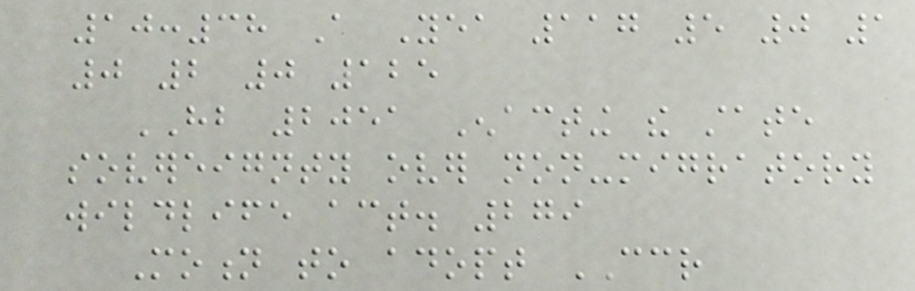10:38 A Yea 117 5 0 1
0 2 0 125
HB 2051 Enacting the state
sovereignty over non-migratory
wildlife act. 279
Motion to adopt CCR
